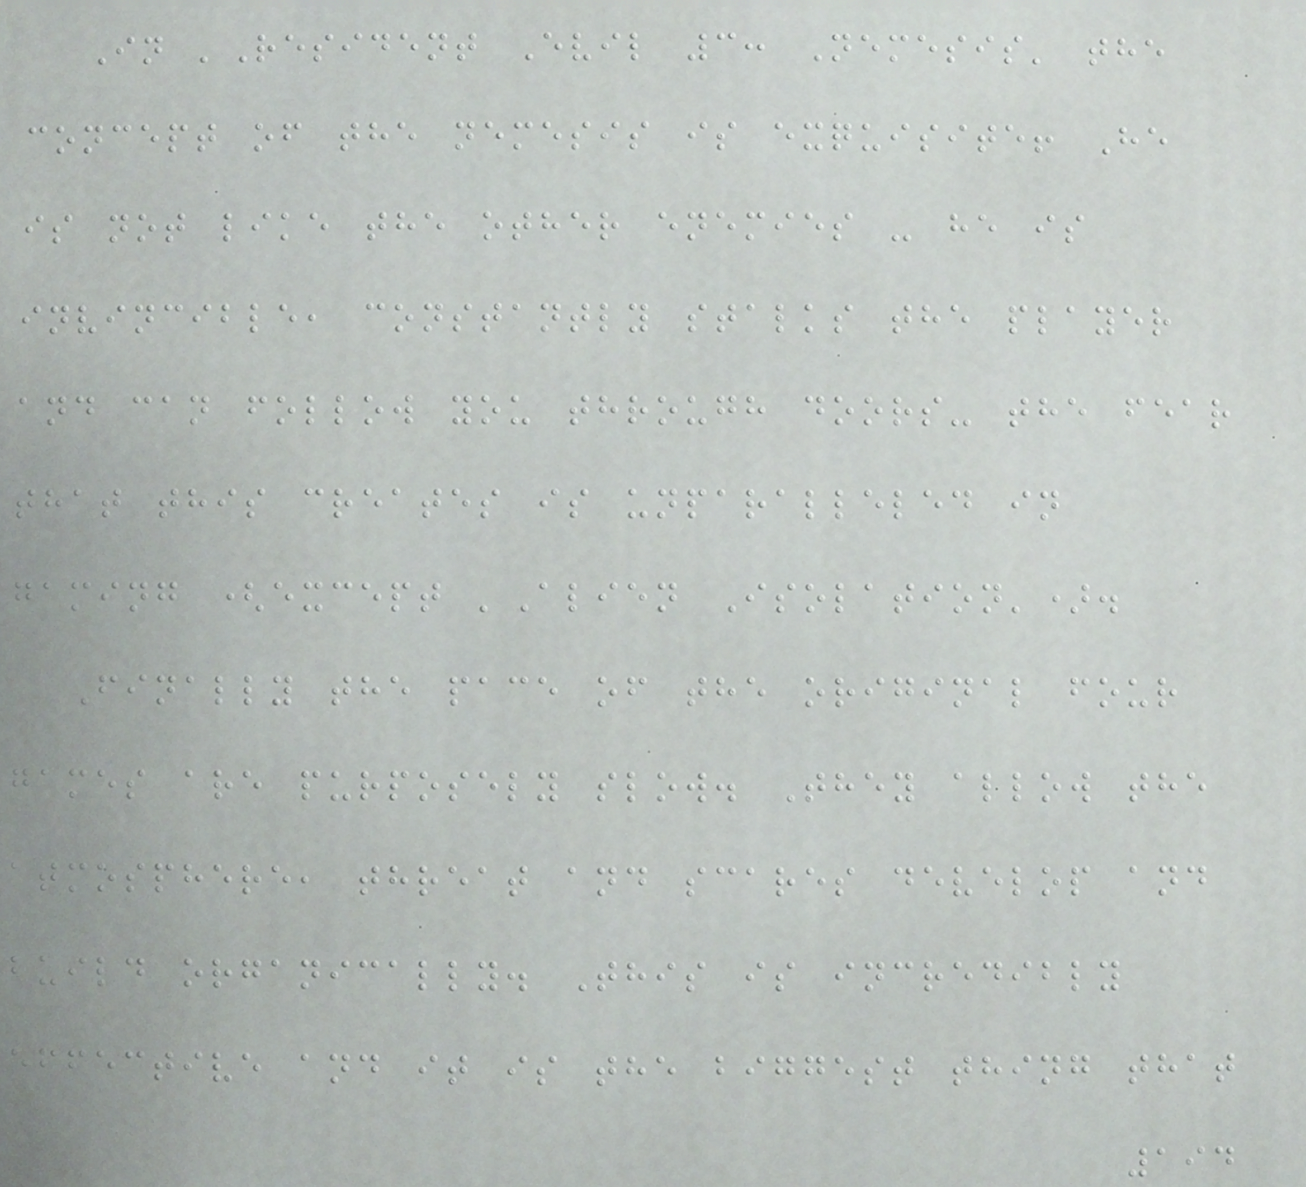In 'Resident Evil 3: Nemesis' the
concept of the nemesis is exquisite! He
is not like the other enemies - he is
invincible, constantly stalks the player
and can follow you through doors- the fear
that this creates is unparalleled in
gaming (except 'Alien Isolation').
Finally the pace of the original four
games are purposely slow. They allow the
atmosphere, threat and scares develop and
build organically. This is incredibly
effective and it is the biggest thing that
194
